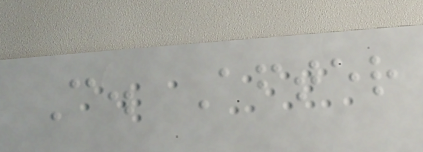C. After
